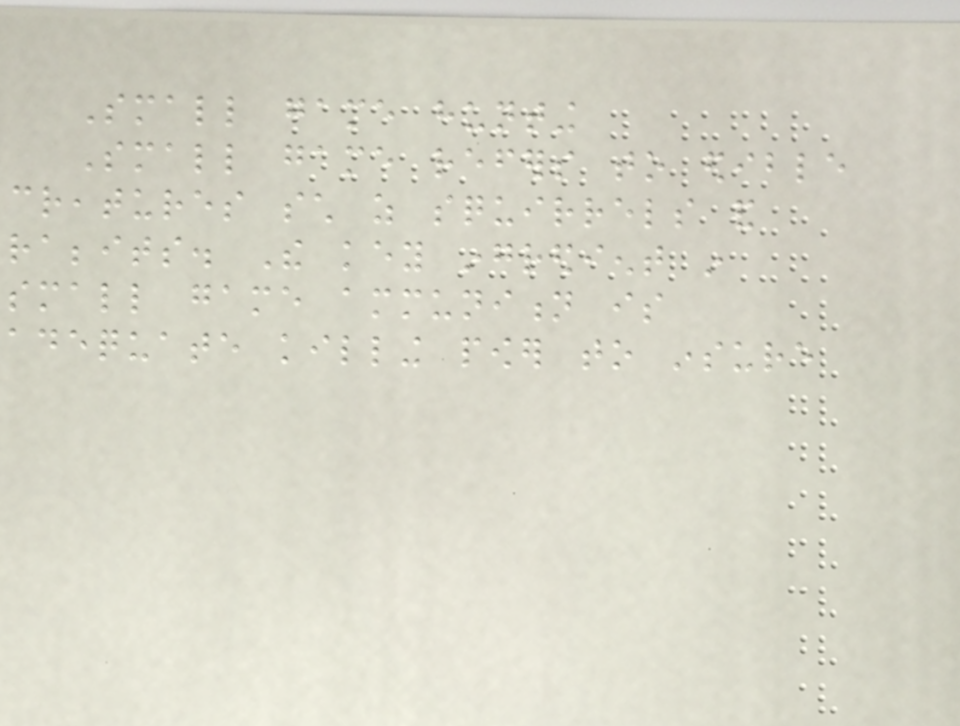Small game hunting
Small game refers to edible
creatures such as squirrels and
rabbits. The key ingredient in
small game ammunition is
adequate killing power to insure
